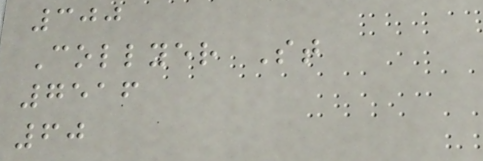300
Collyer St
7516
60
